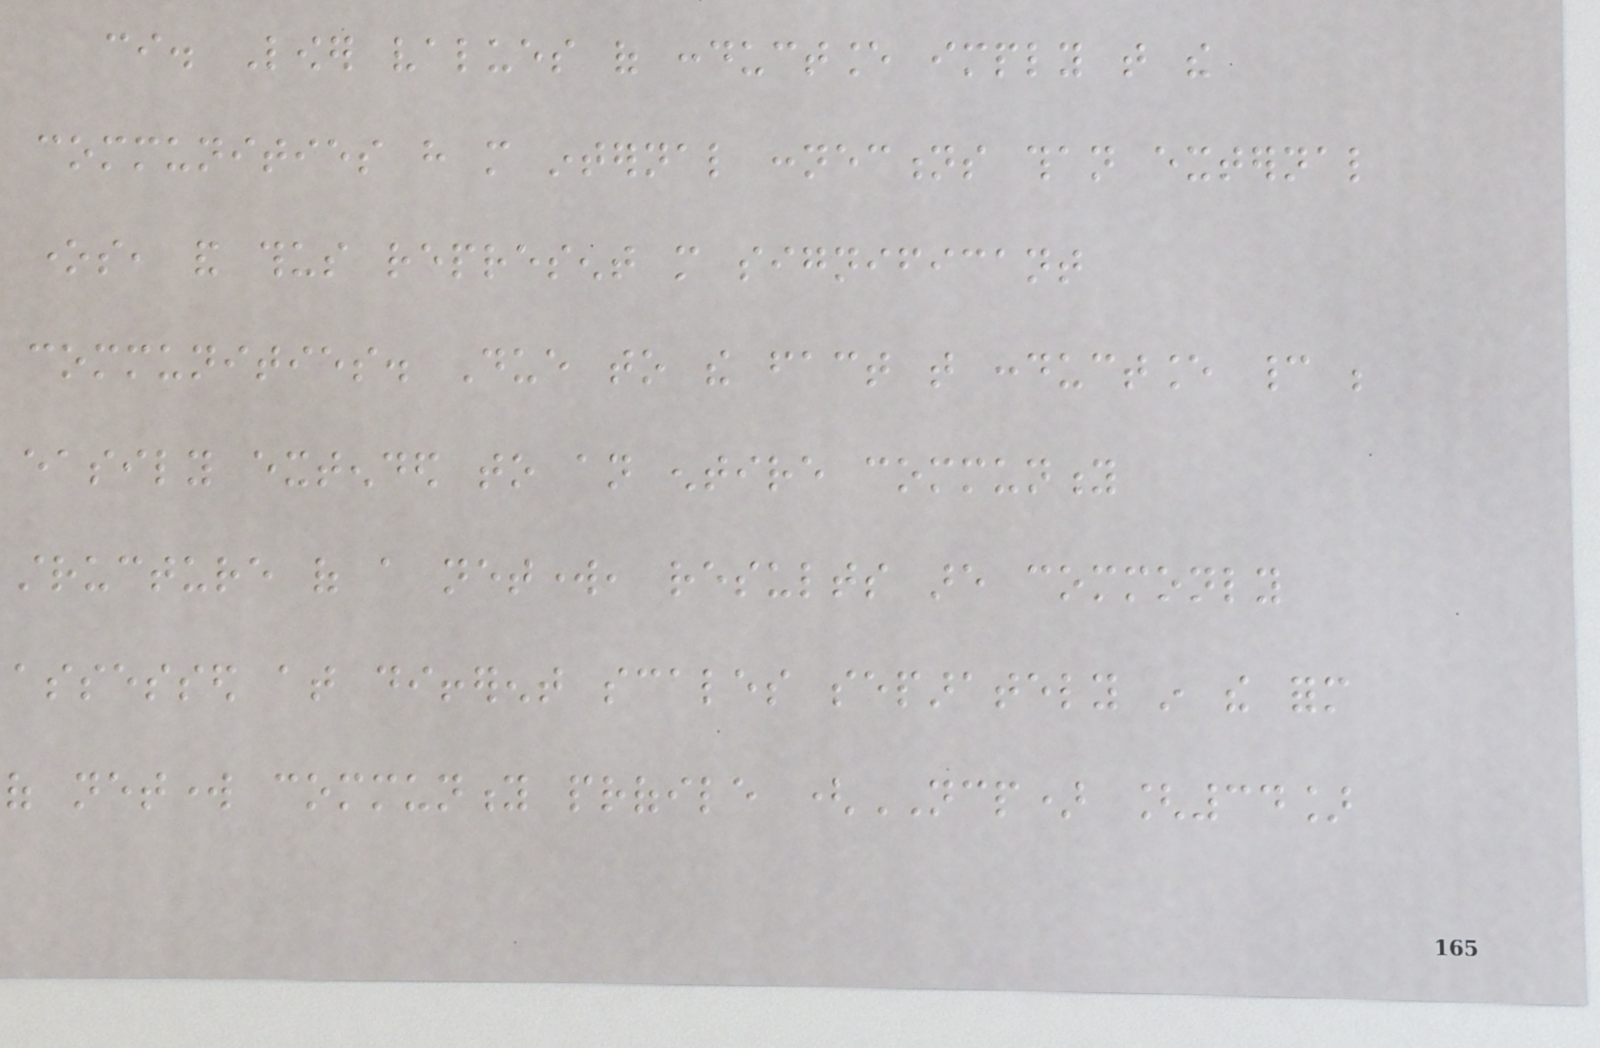ci. Lower values of conductance imply that the
communities have more internal connections than external
ones, and thus represent more significant
communities. Due to the fact that conductance cannot be
easily extended to an entire community
structure of a network, results are commonly
assessed at different scales separately in the form
of network community profile (NCP) [34]
